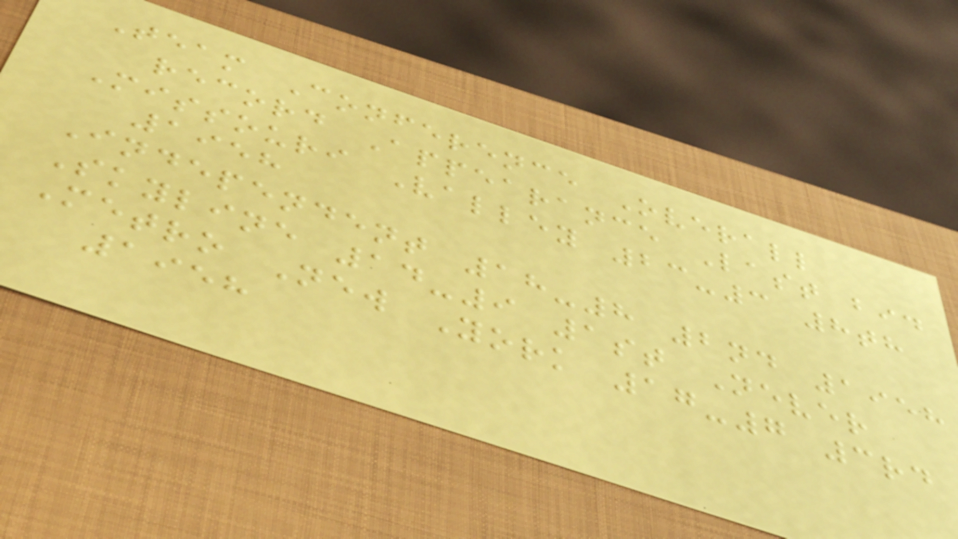Team Conference Overall
record Appearance Last bid
Missouri Valley 23-3 8th
1958
Independent 18-8 2nd 1958
Skyline 14-9 1st Never
Metro New York 17-7 3rd
1958
